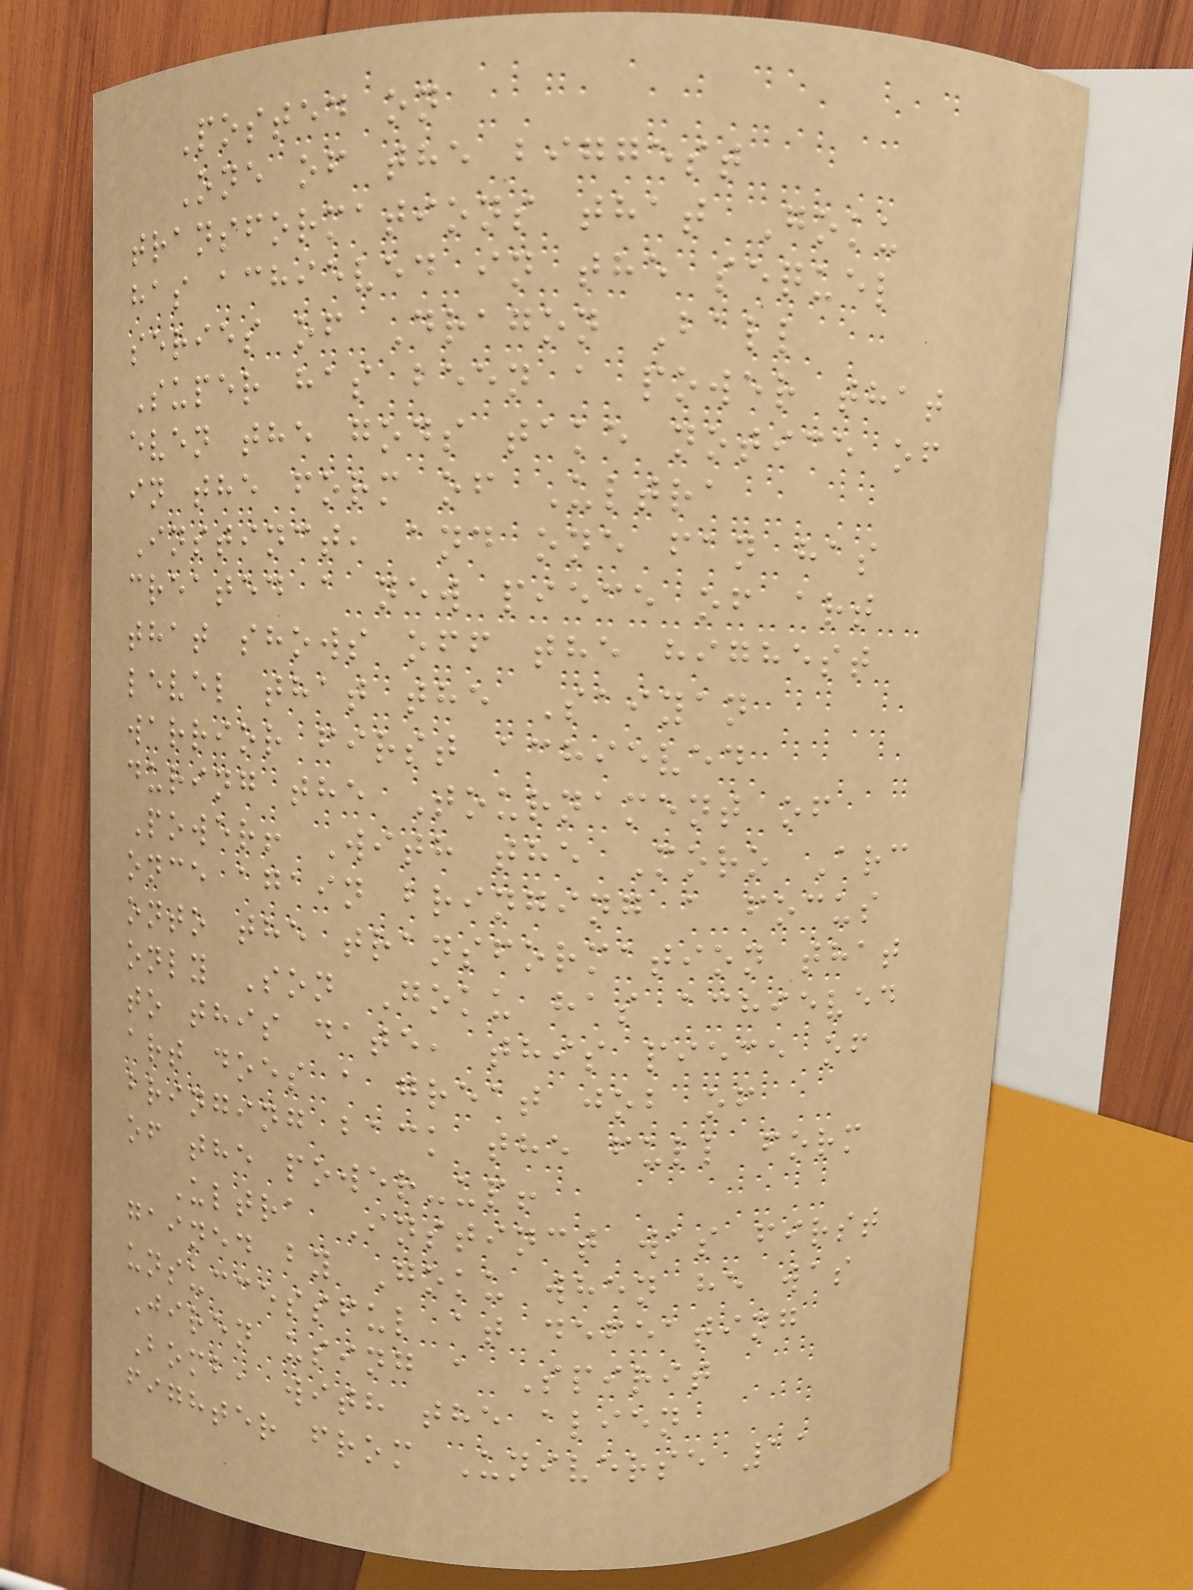Posted on
One of the biggest
transformations that Goku
has achieved in the sequel
series of Dragon Ball
Super has been a power that
even the gods take notice of
in the form of Ultra
Instinct, and one fan has
created a new piece of art
that shows off the highest
level that the Saiyan
warrior first achieved
during the Tournament of
Power! With the Moro Arc
once again bringing a focus
onto the transformation that
only Son Goku has achieved
to this date, this piece of
art does a great job of
bringing back the full form
of the power-up!
Ultra Instinct was first
gained by Goku when he was
unsuccessful at defeating
Jiren using a Spirit
Bomb, with the alien
fighter from Universe 11
